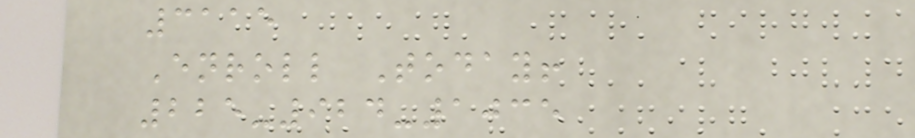3115
Enroll Today!
225-924-1035
